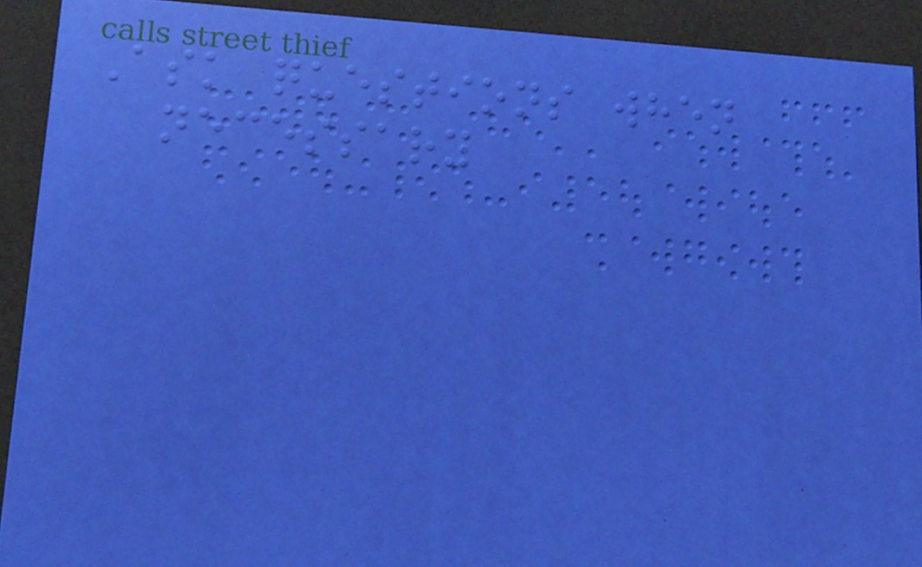Ask questions when
necessary
